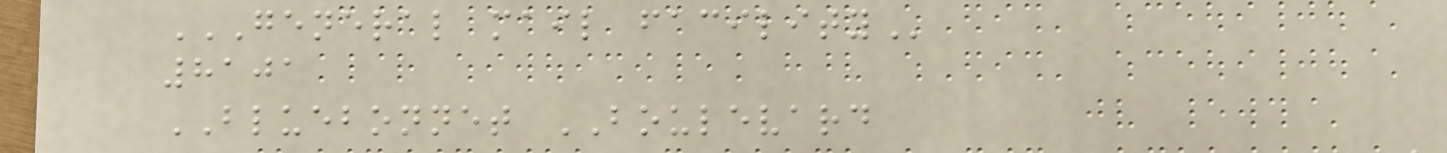GENERAL MAIL FACILITY
8101
BLUEBONNET BOULEVARD
